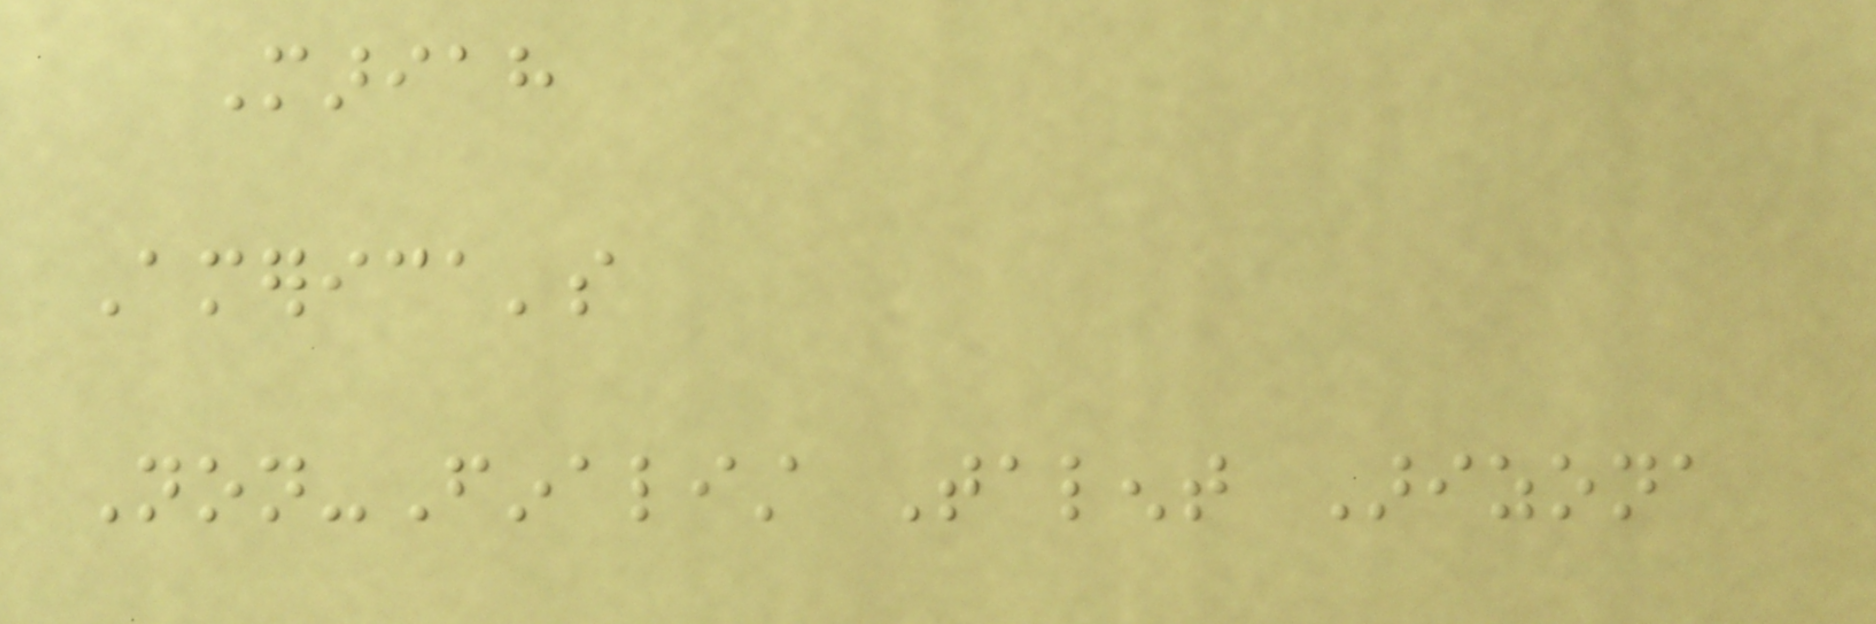Mariah
America's
Non-Finalist Talent Arizona
